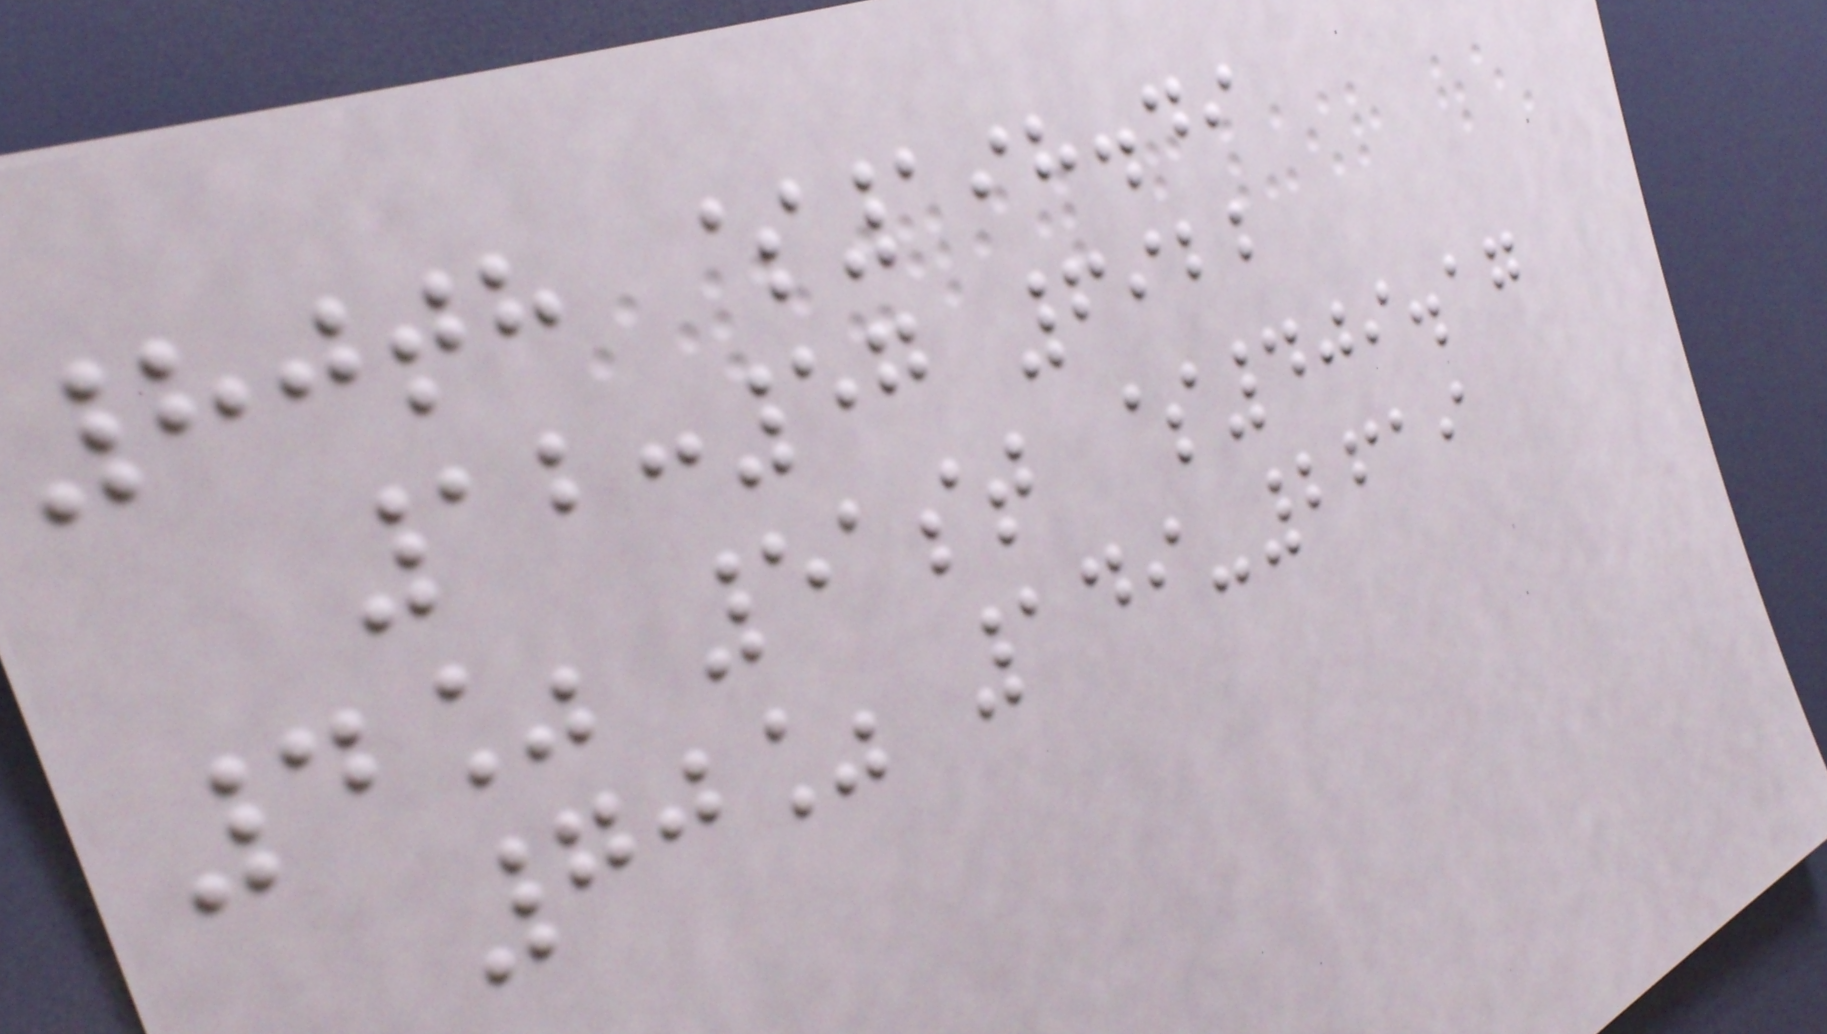80th $198.49
12:57 6922
4% 51st $409.17
70% 149-2619
